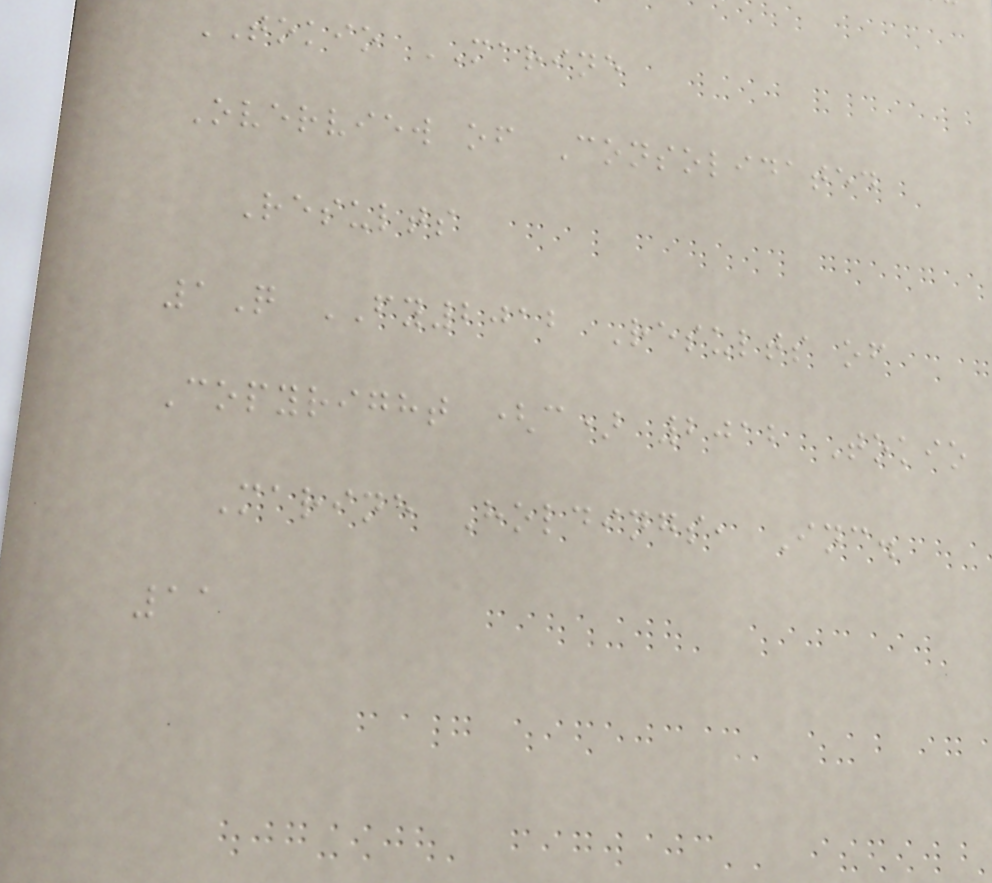TOKIO MARINE
Overview of Consolidated
Results
1Q FY2012 Results of
Copyright (c) 2012 Tokio
Marine Holdings, Inc.
11
